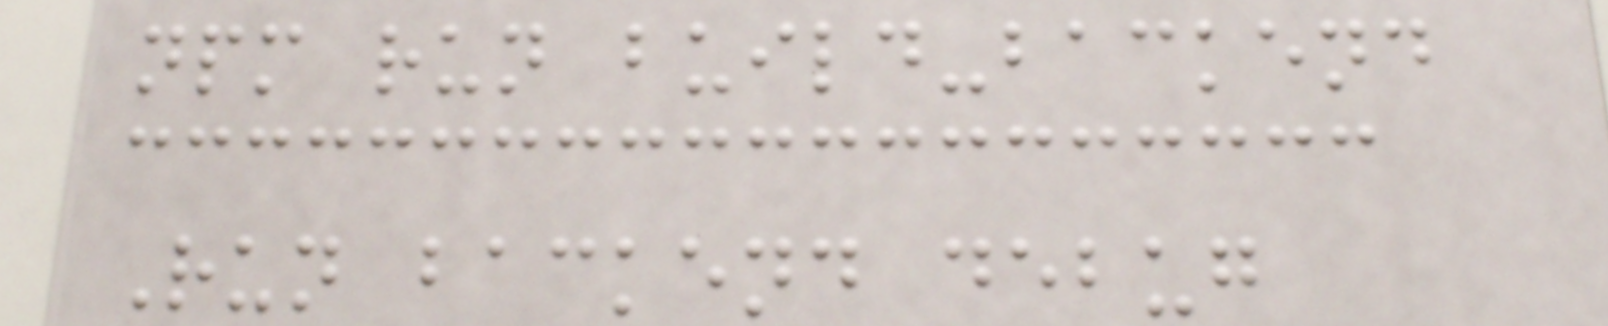npm run build-backend
Run backend debug
